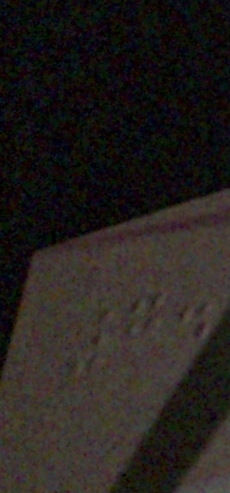7.
